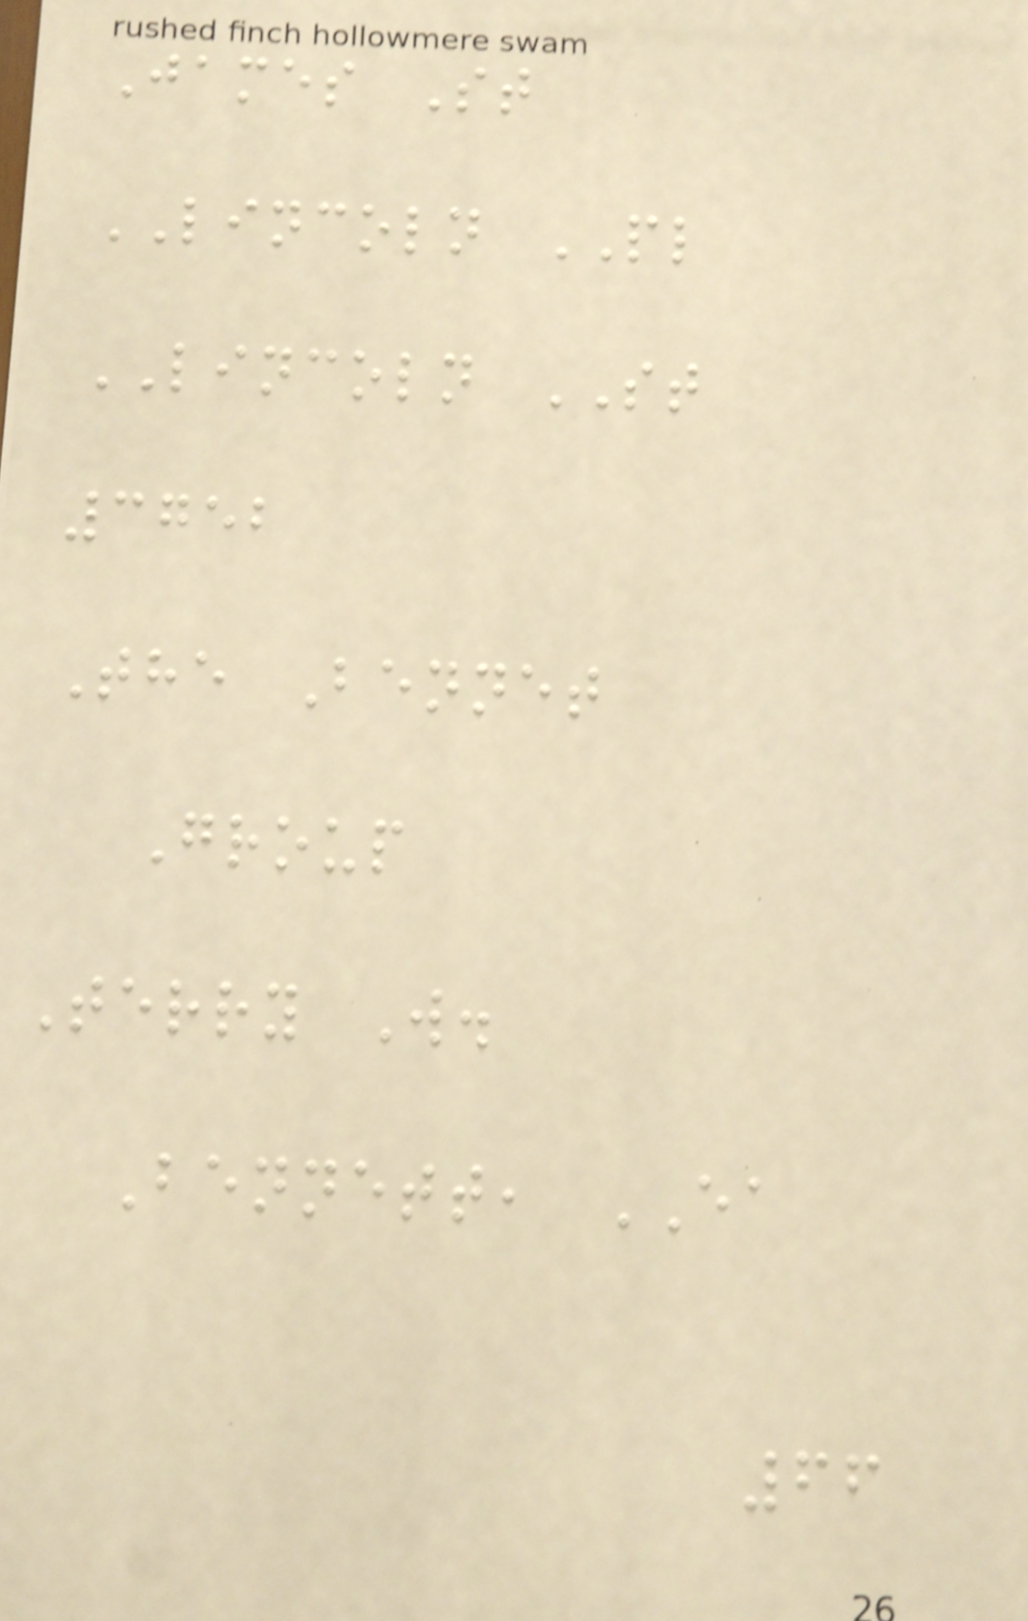James St
LINCOLN PL
LINCOLN ST
3752
The Bennet
Group
Terry W.
Bennett, EA
66
